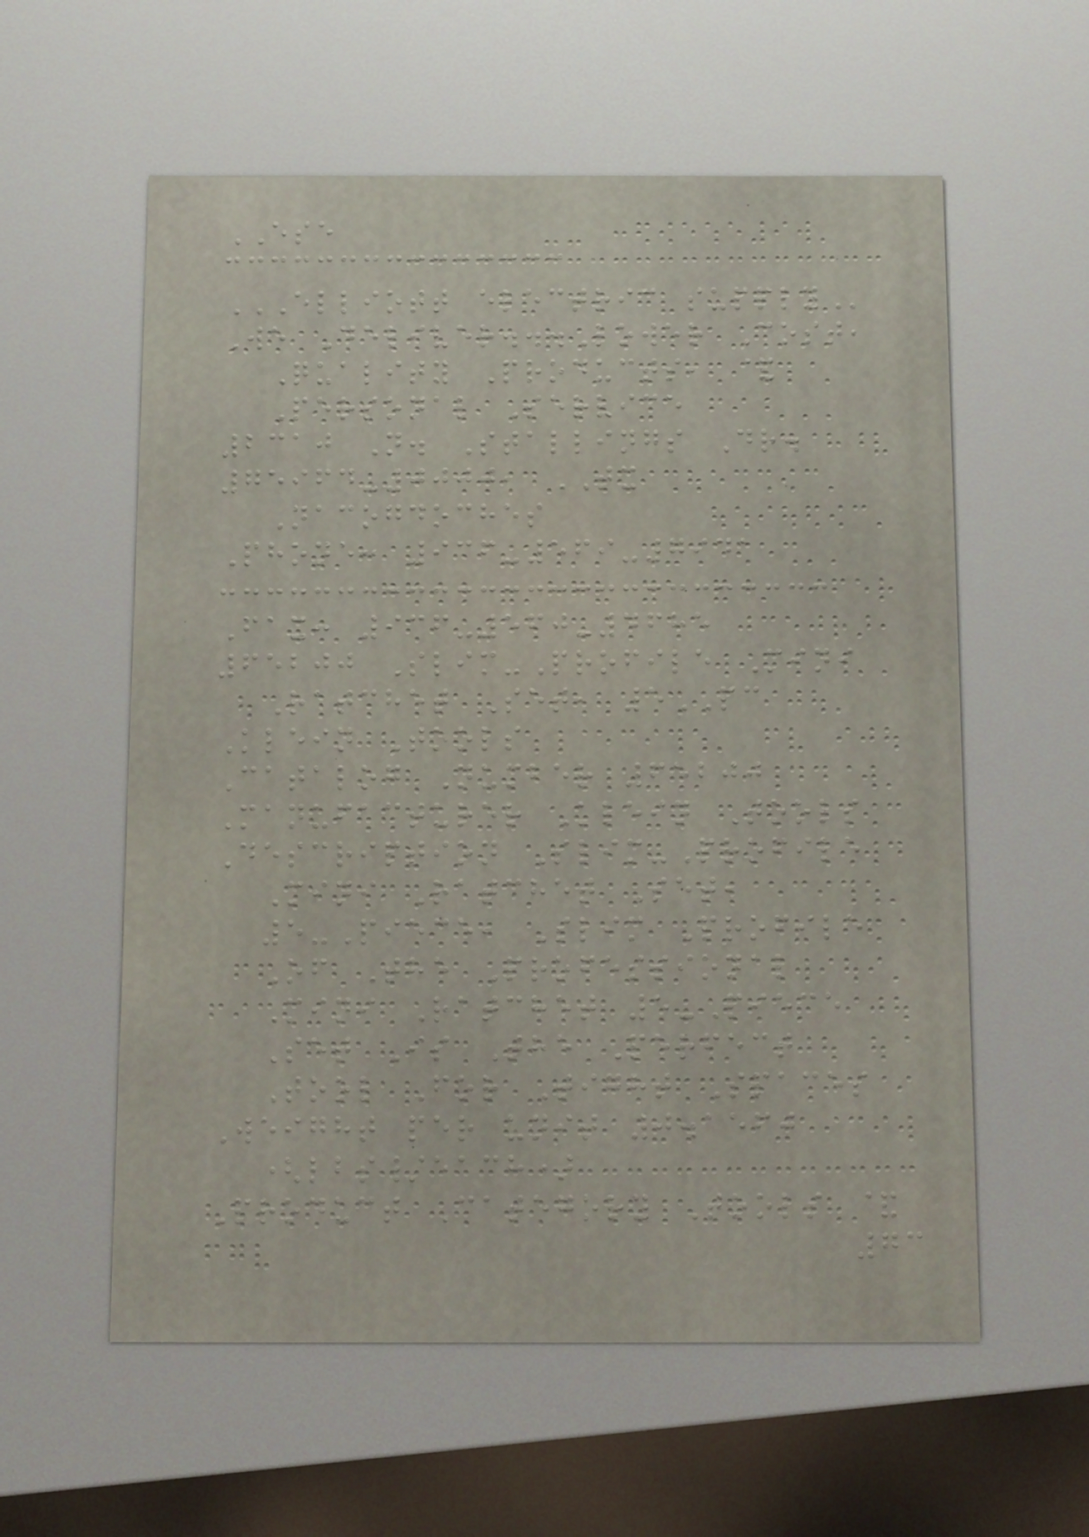ESE
ELLIOTT ELECTRIC SUPPLY
We Deliver...Lower Cost,
Quality Products, &
Personal Service
2310 N. Stallings Dr.
75964-0000, TX
Nacogdoches
Phone: 936-569-7941
Fax: 936-560-4685
65200 Slim-Profile Mini
Ratchet Set, 5PC
Klein Tools
Catalog Number 65200
Manufacturer Klein Tools
Description Slim-Profile
Mini Ratchet Set,
5-Piece, Slim Profile
Of The Professional
Mini Ratchet 5-Piece
Set Is The Perfect
Tool For Tight Spaces
Weight per unit 0.1560
(lbs/each)
Product Category Tools &
73
